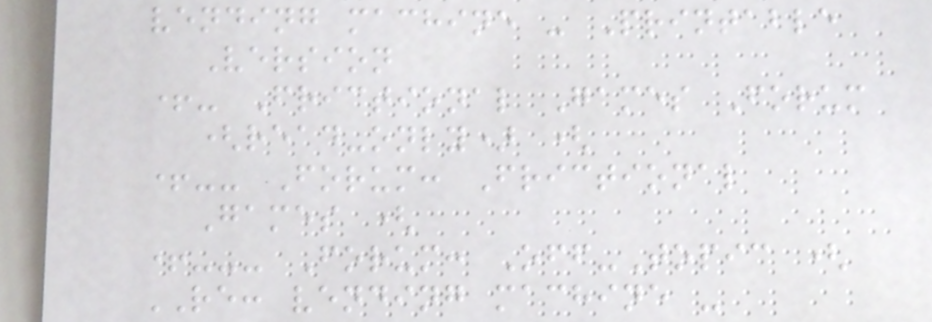vending machine - Printable
Version
+- Frictional Games Forum
(read-only) (
+-- Forum: Frictional
Games (
+--- Forum: Off-Topic (
RE: vending machine -
